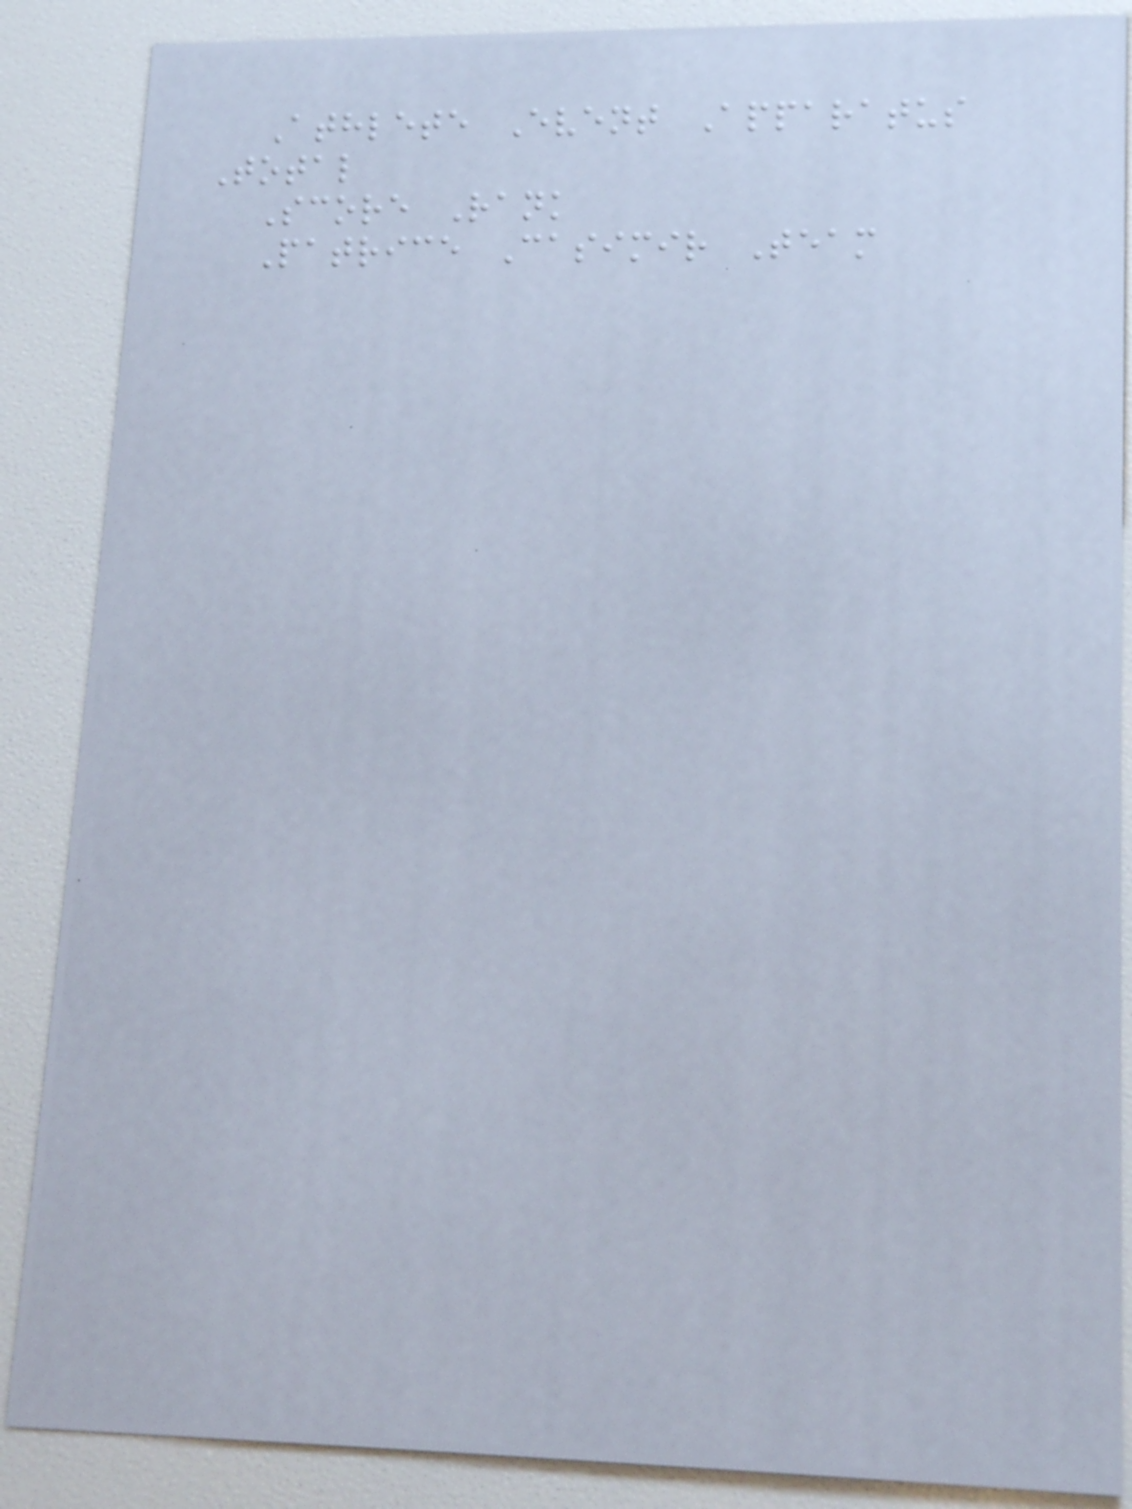Athlete Event Apparatus
Total
Score Rank
Patrice Casimir Team
